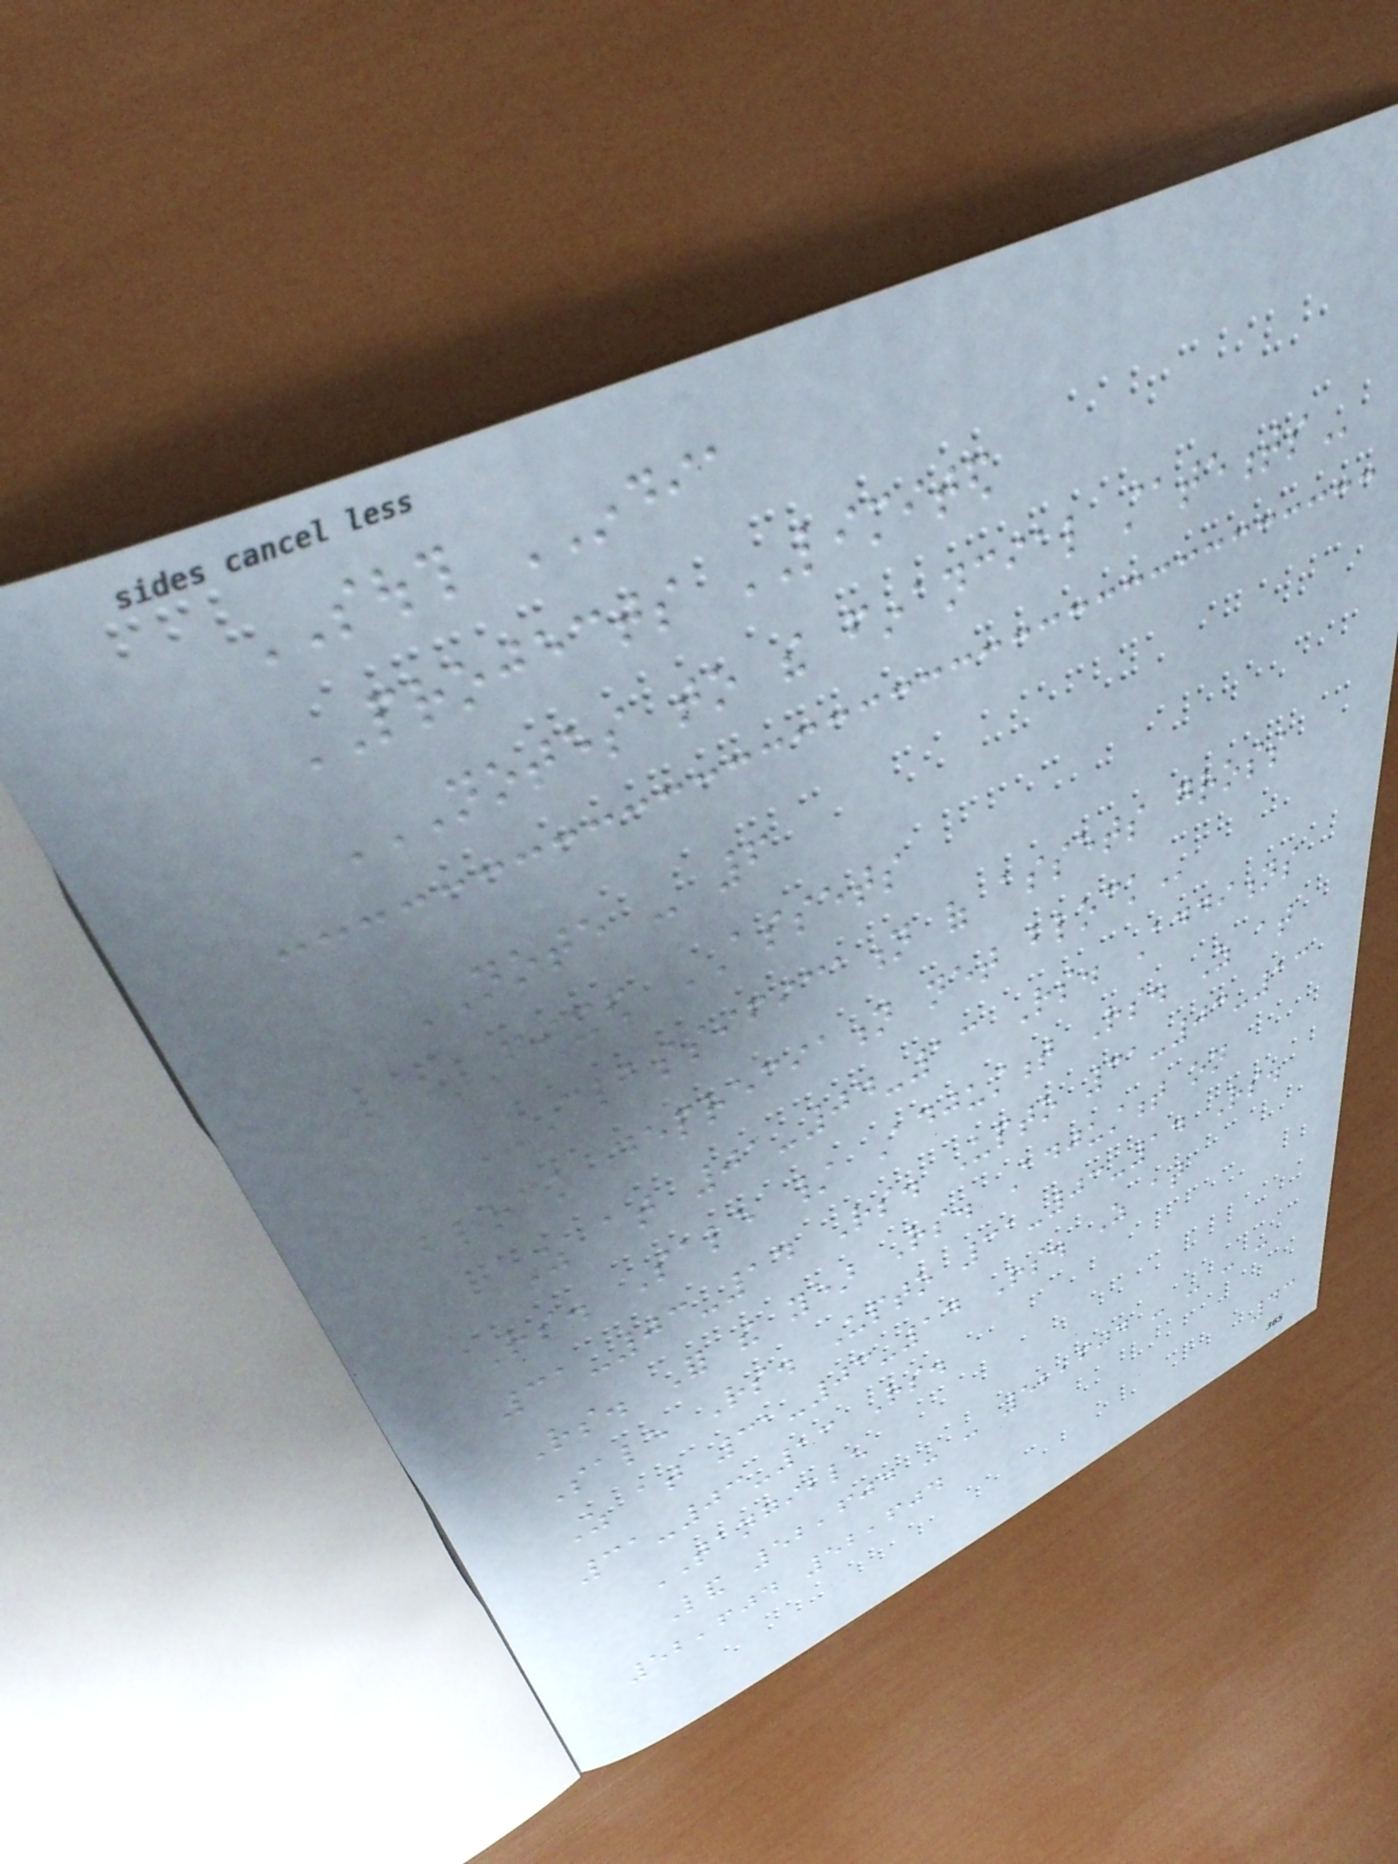SOUTH INDIA
PROJECTS LIMITED
NOTES TO THE FINANCIAL STATEMENTS
NOTE - 6
FIXED ASSETS
CLASSIFICATION OF ASSETS GROSS
BLOCK DEPRECIATION NET BLOCK
As at 01-04-13 Rs. Additions
Rs. Sale / Adjustment Rs. As at
31-03-14 Rs. Upto 31-03-13
Rs. For the year Rs. Adjustment on
Sale Rs. Upto 31-03-14 Rs.
As at 31-03-14 Rs. As at
31-03-13 Rs.
TANGIBLE
Land 52,604 - - 52,604 - - - -
52,604 52,604
43
